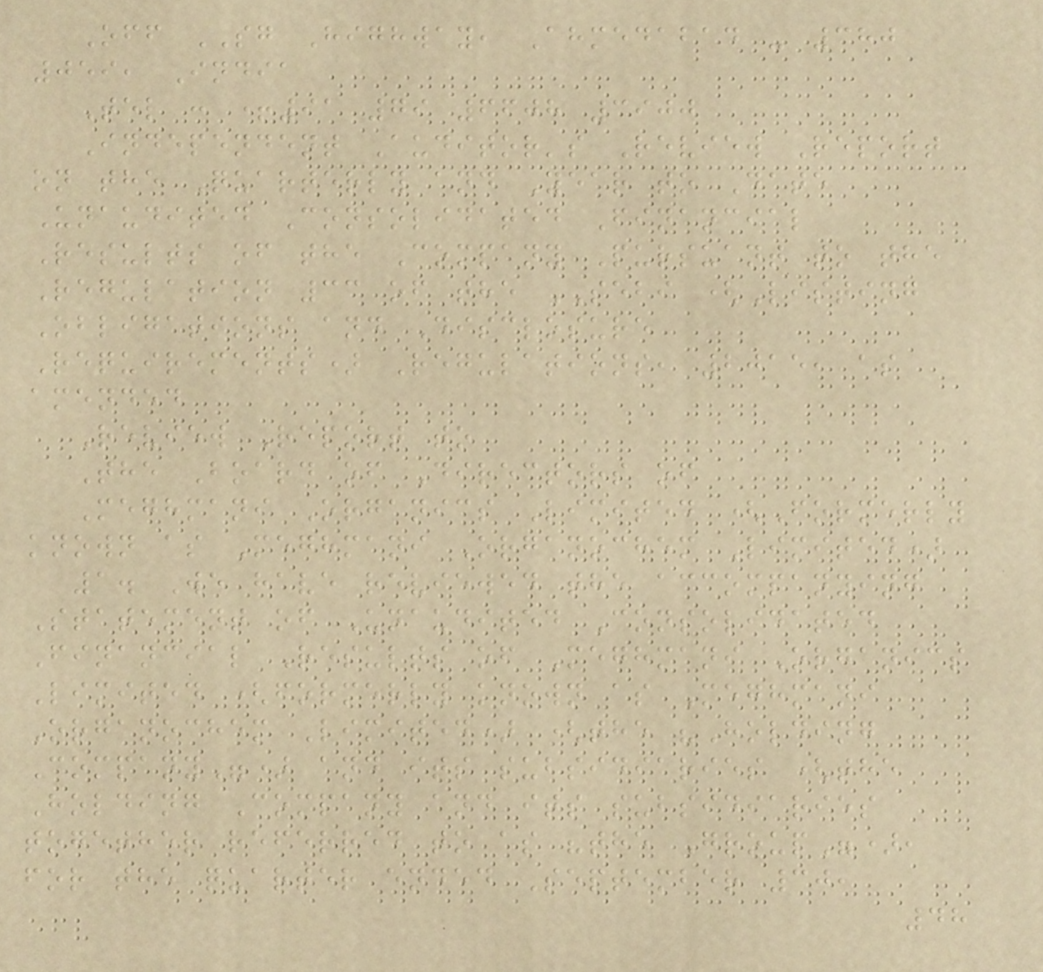Off SG Highway, Ahmedabad - 380
059, India
Tel : +91 79 6608 3900
Independent Auditor's Review Report
on the Quarterly and Year to Date
Unaudited Consolidated Financial
Results of the Company Pursuant to the
Regulation 33 of the SEBI (Listing
Obligations and Disclosure
Requirements) Regulations, 2015, as
amended
Review Report to
The Board of Directors of
Meghmani Organics Limited (Formerly
known as Meghmani Organochem Limited)
1. We have reviewed the accompanying
Statement of Unaudited Consolidated
Financial Results of Meghmani Organics
Limited (formerly known as Meghmani
Organochem Limited) (the "Holding
Company") and its subsidiaries (the
Holding Company and its subsidiaries
together referred to as "the Group"),
for the quarter ended September 30,
48
